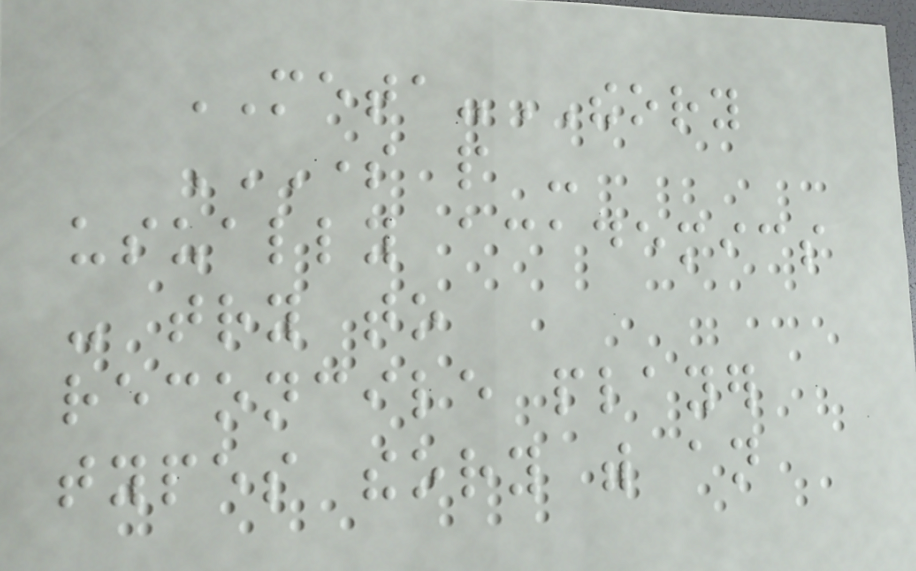META-THEORY
SOME PEOPLE -
USUALLY ACADEMICS
- TRY TO
RECONCILE PLAYER
TYPES THEORY WITH AN
